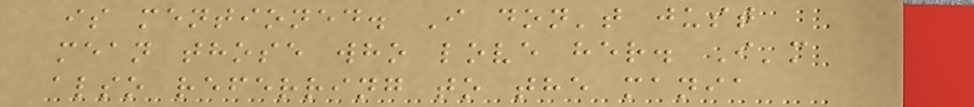is mentioned. I don't just
mean those who love her. I'm
also referring to the mania
